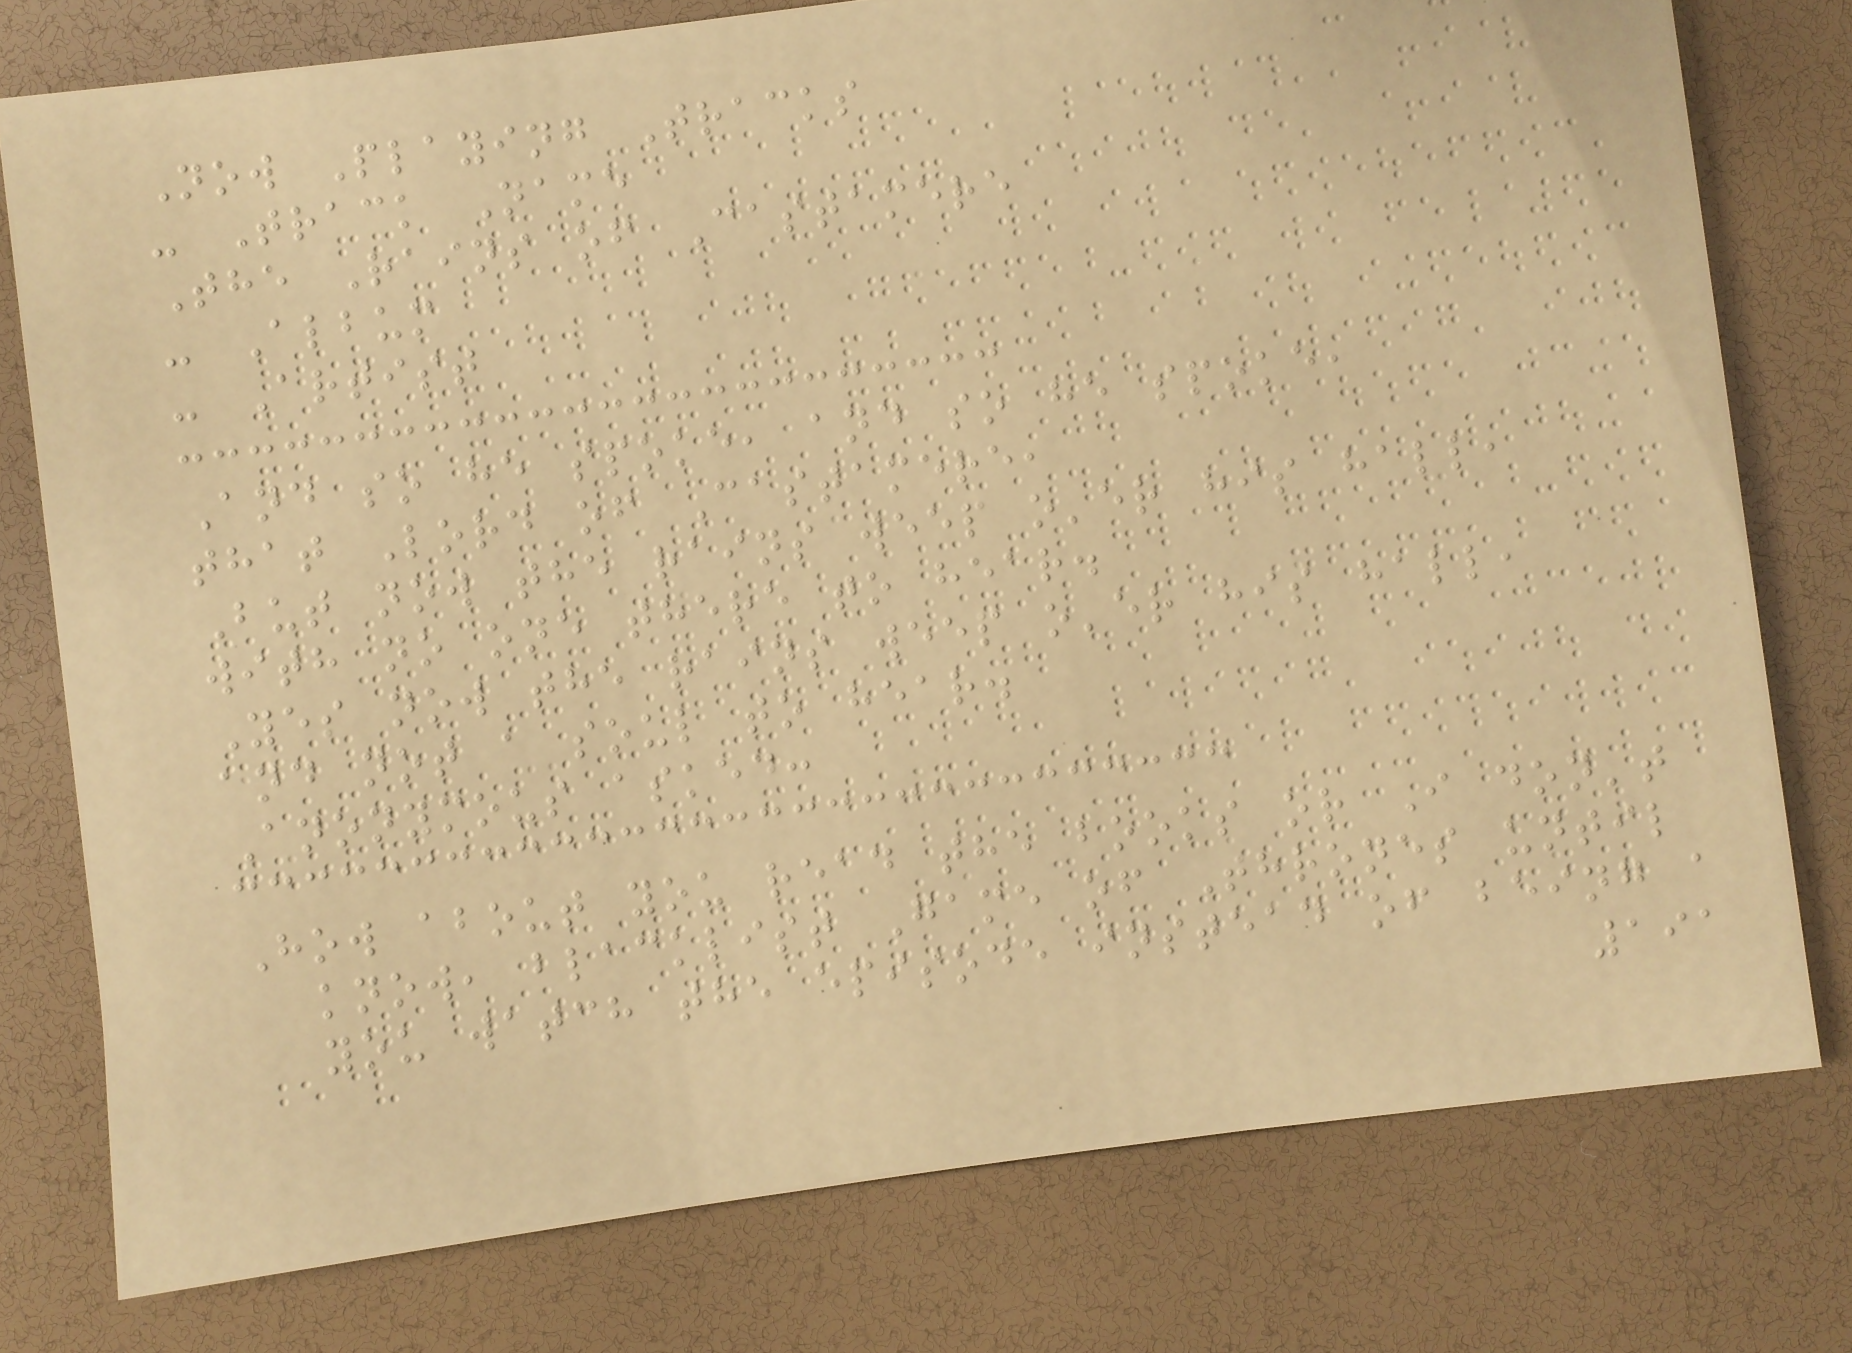Now Playing Tracks
- Track Name
The Rains of Castamere
- Album
- Artist
And so he spoke, and so he spoke,
that Lord of Castamere,
But now the rains weep o'er his hall,
with no one there to hear.
Yes now the rains weep o'er his hall,
and not a soul to hear.
Anonymous asked:
How about you read the books or I don't
know, blacklist Game of Thrones until
you watch the episode instead of being a
191
